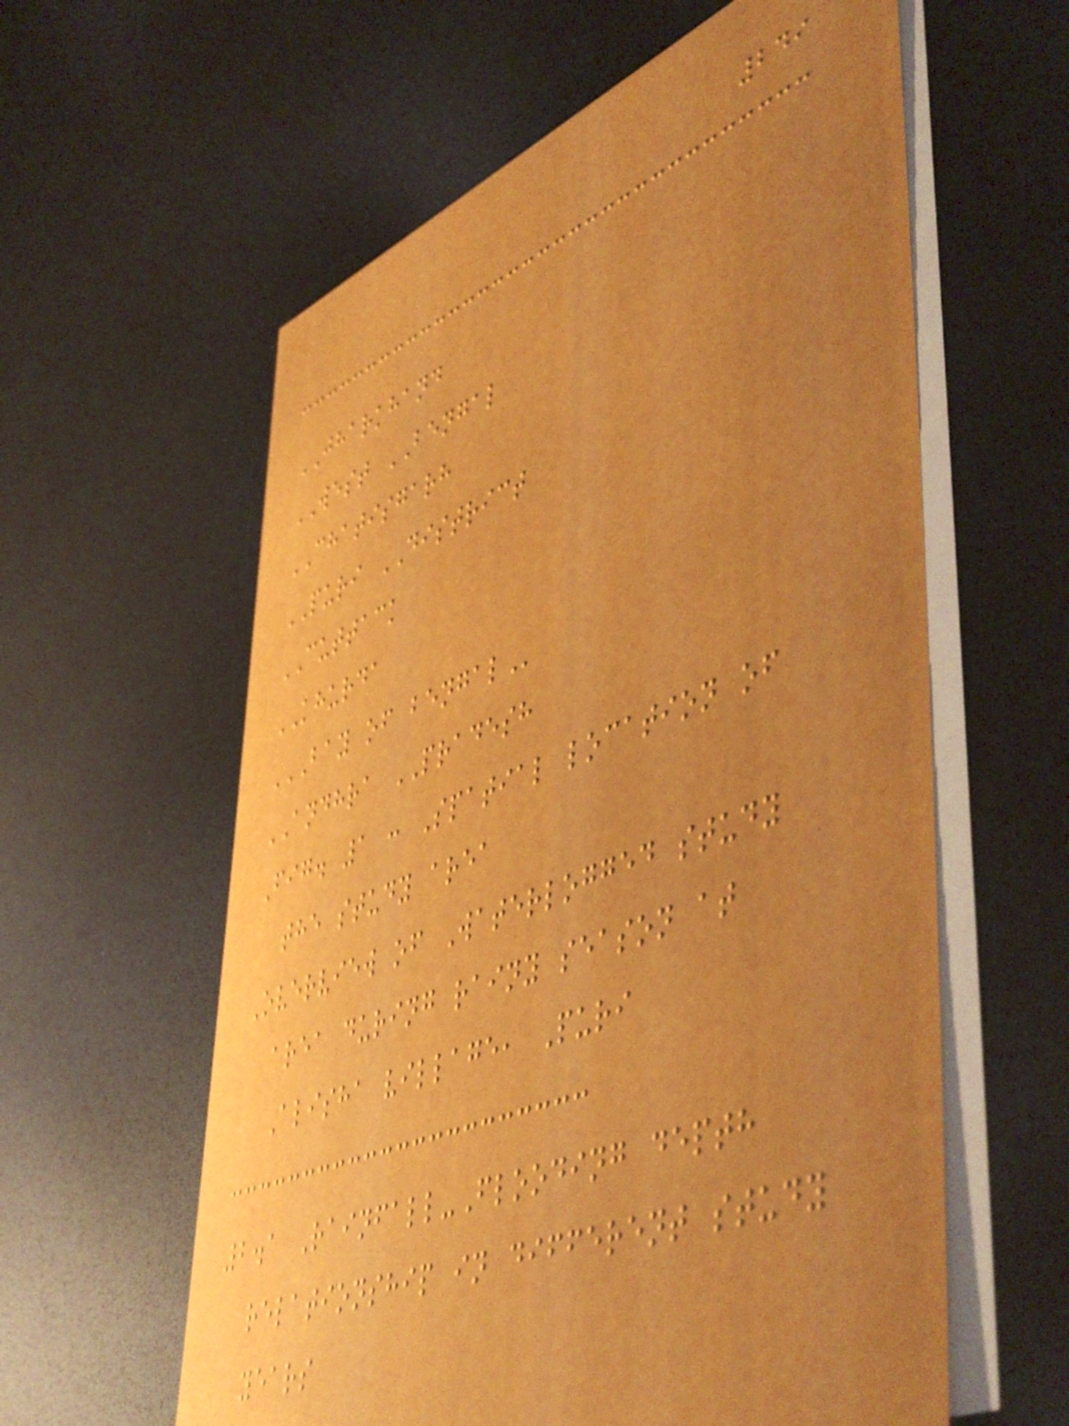249
JHARKHAND
WEST BENGAL
CHATISGARH
PURI DISTRICT
CUTTACK
KHURDA
BAY OF BENGAL
ANDHRA PRADESH
Fig. 1 : Spatial location of
the study area
Overview of Waterlogged study
area during rainy season at
Alisha village, Puri
2.1 Rainfall-Flooding depth
relationship in different study
years
